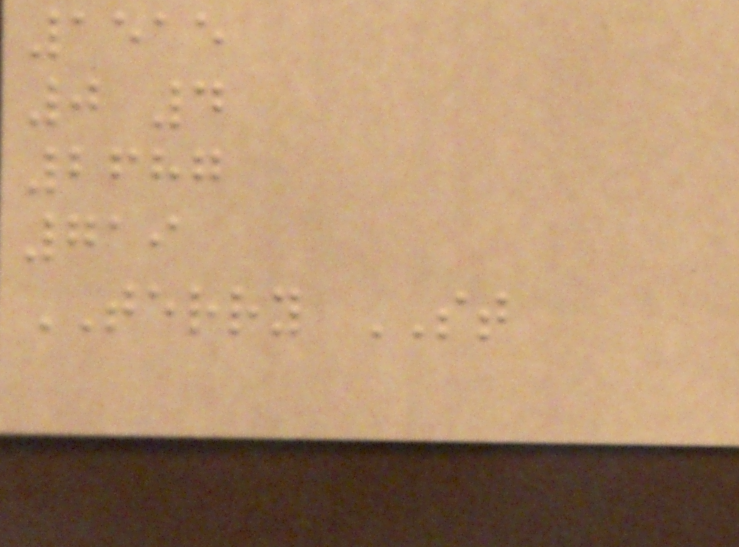1515
0 4
2687
719
TERRY ST
